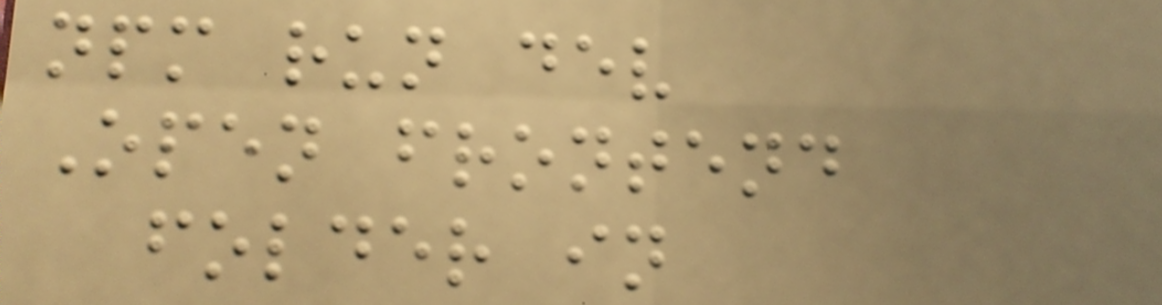npm run dev
Open frontend
folder in
